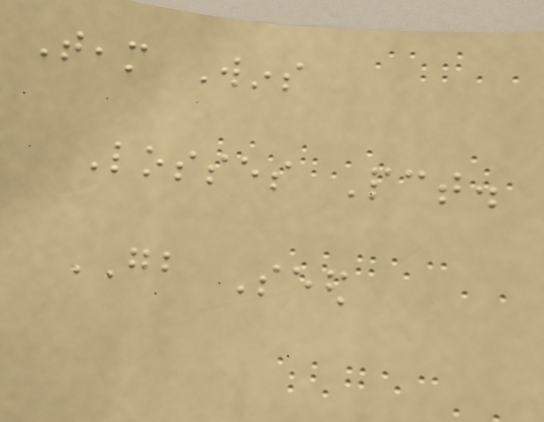Team Wins
Losses Pct.
GB Seed
